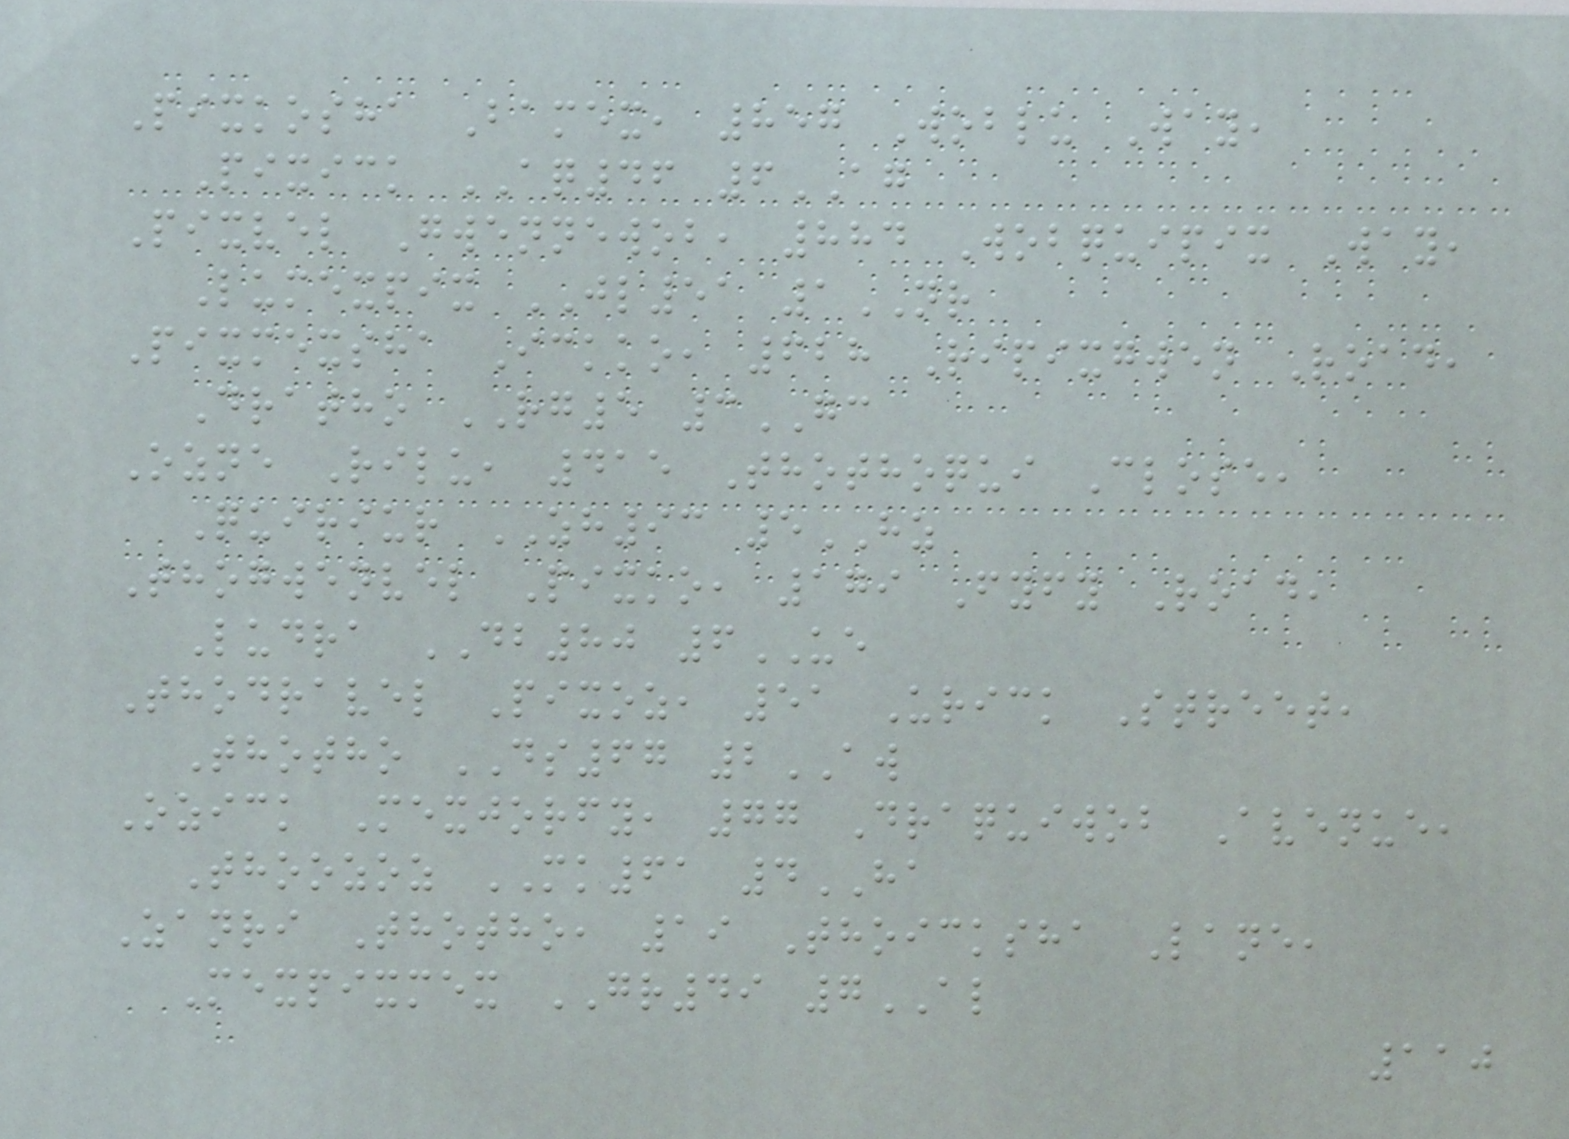Pixkosha Bamex, 857 Woblu Way,
Pixick AQ46 6AG
Pixvel Gwennewob, 884 Wobquipix Way,
Lumexpix JL51 1NR
Pixmexsha Ickko, 628 Ripixgwen Road,
Dratho RG5 3GC
Ozne Rilu, 415 Thothoqui Close,
Quiriur ZH93 5HZ
Thogwenvel Pixko, 179 Fyfy Road,
Ludra DB80 6UE
Thodravel Pixoz, 51 Urick Street,
Thotho DS67 2AW
Ozick Mexjorfy, 77 Draquiwob Avenue,
Thoozoz MK61 4HA
Zanri Thotho, 19 Thoicksha Lane,
Mexpixmex GR49 7AL
110
